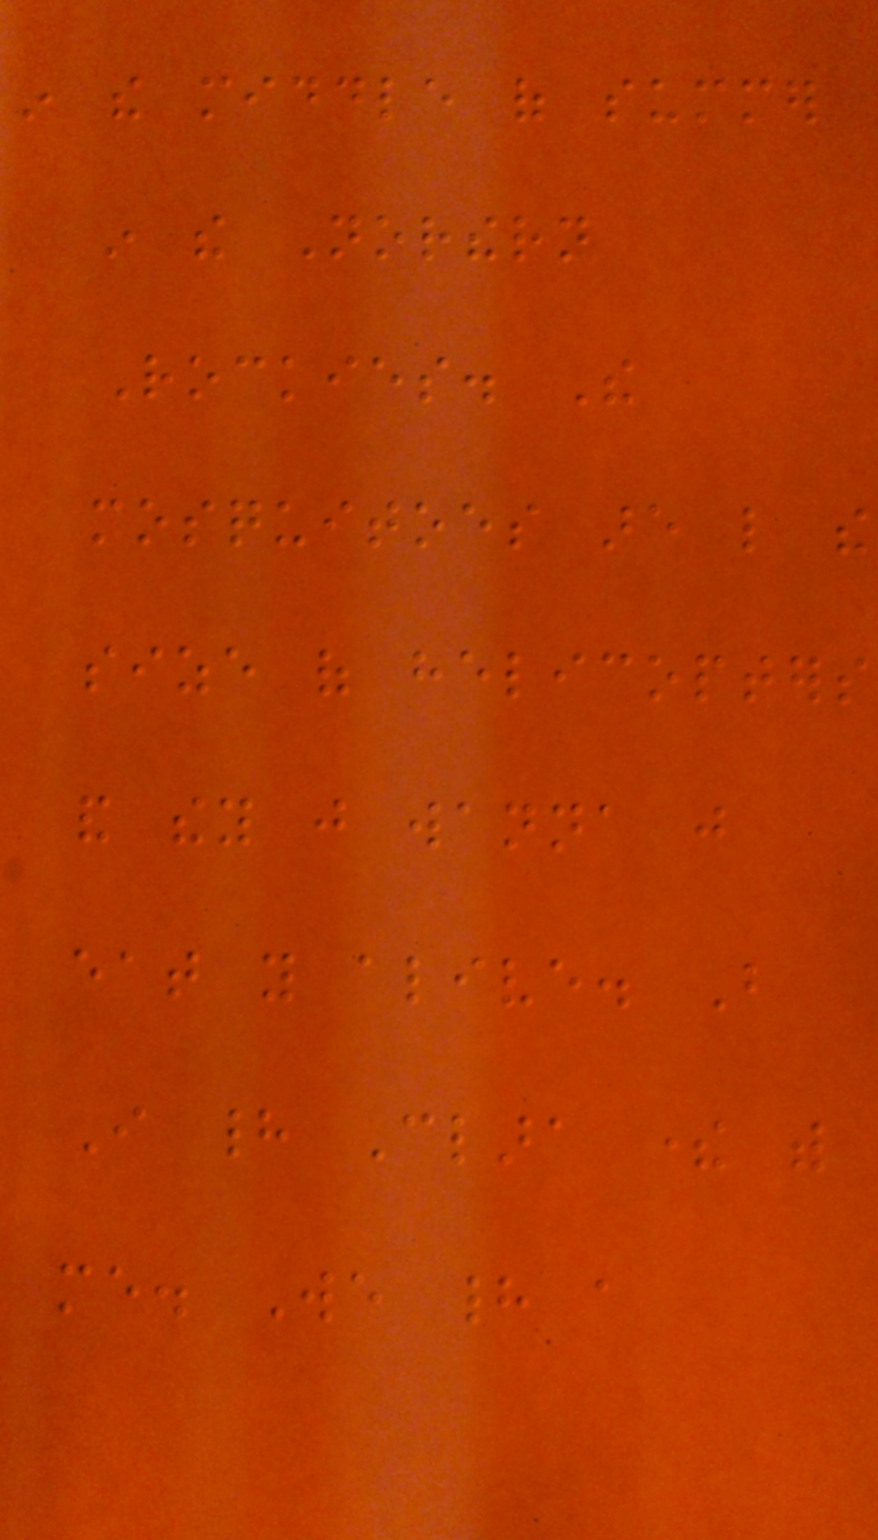in the middle of summer
in the Northern
Rockies. The
mosquitoes are like the
size of helicopters
and they just wanna just
eat you alive. But
I had Clara there with
me. We had a
